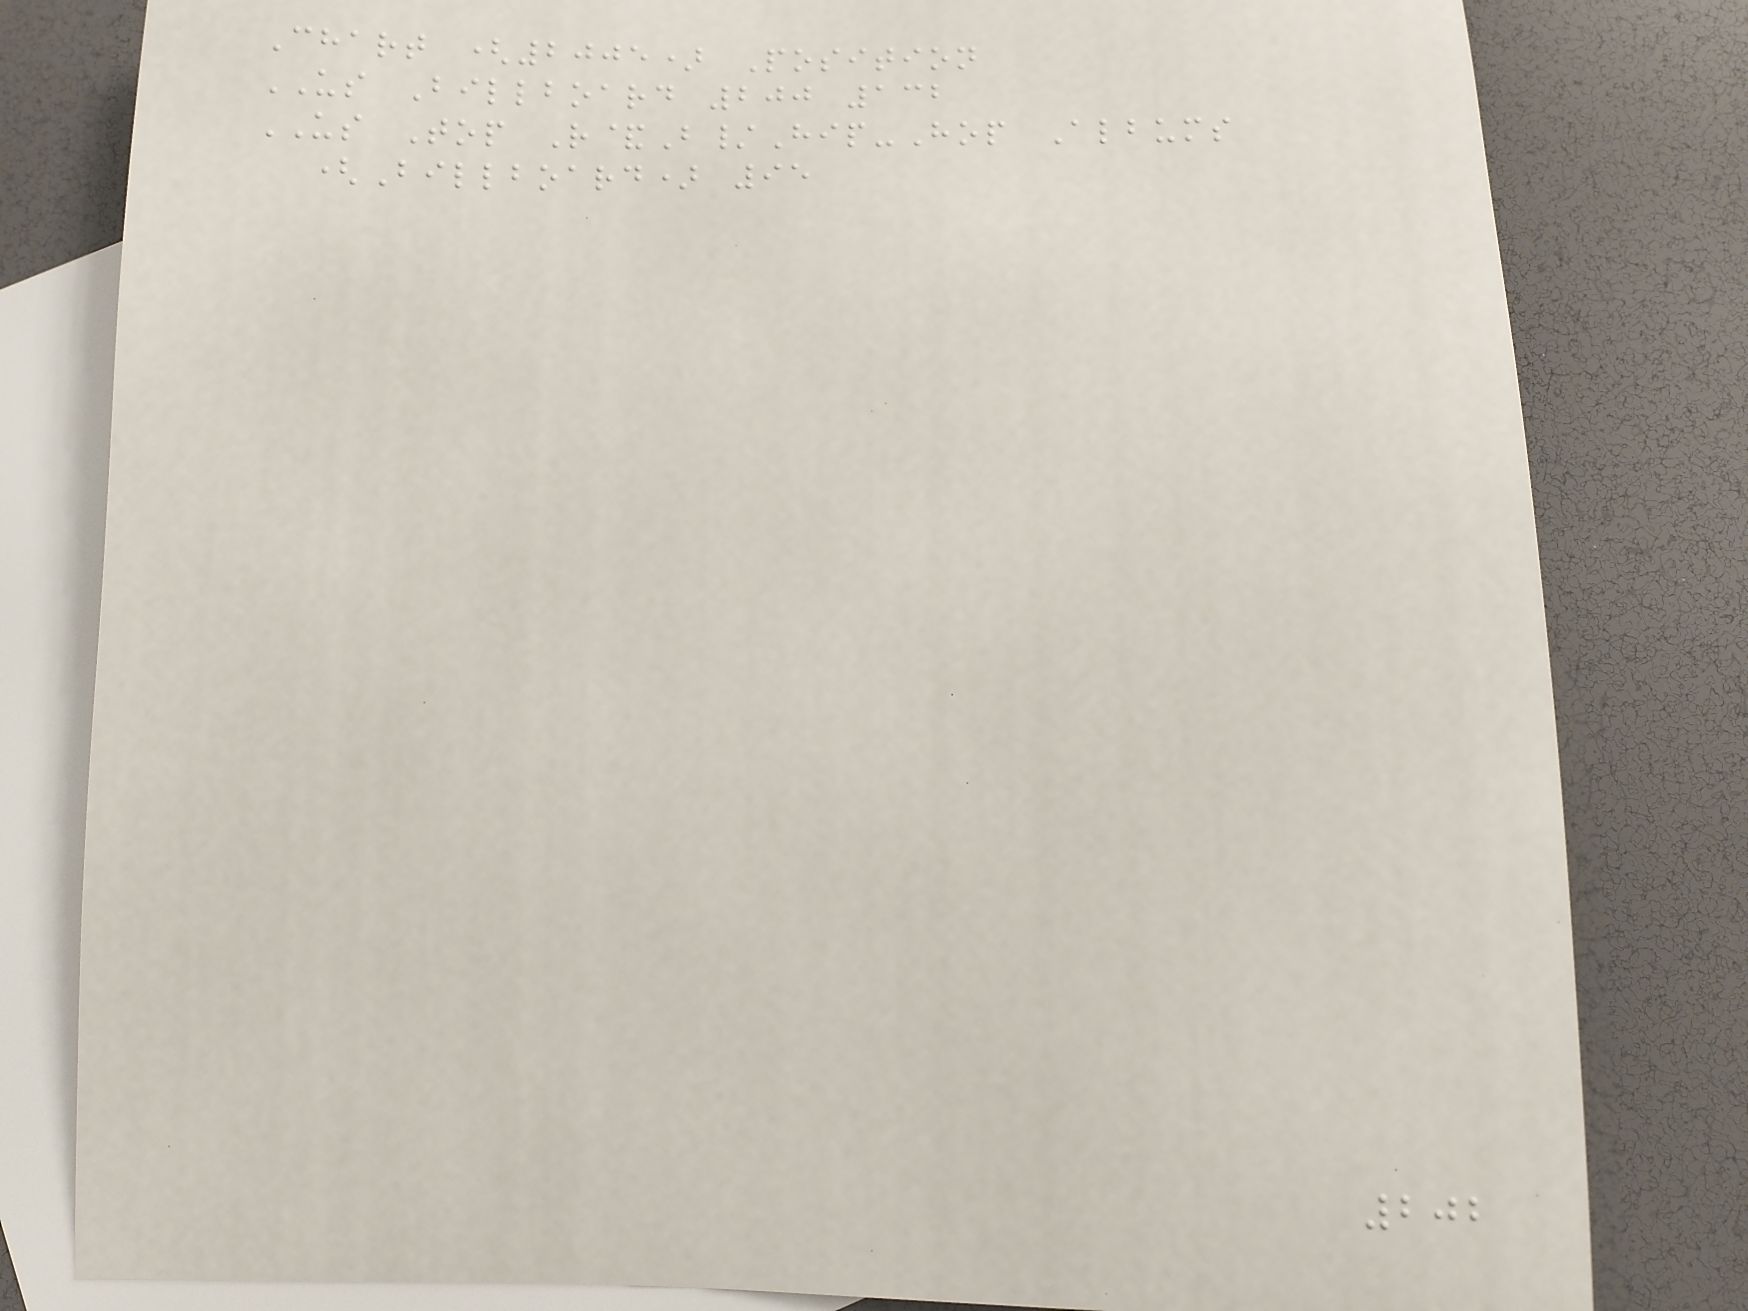Chart (2005) Position
US Billboard 200 132
US Top R&B/Hip-Hop Albums
(Billboard) 95
202
